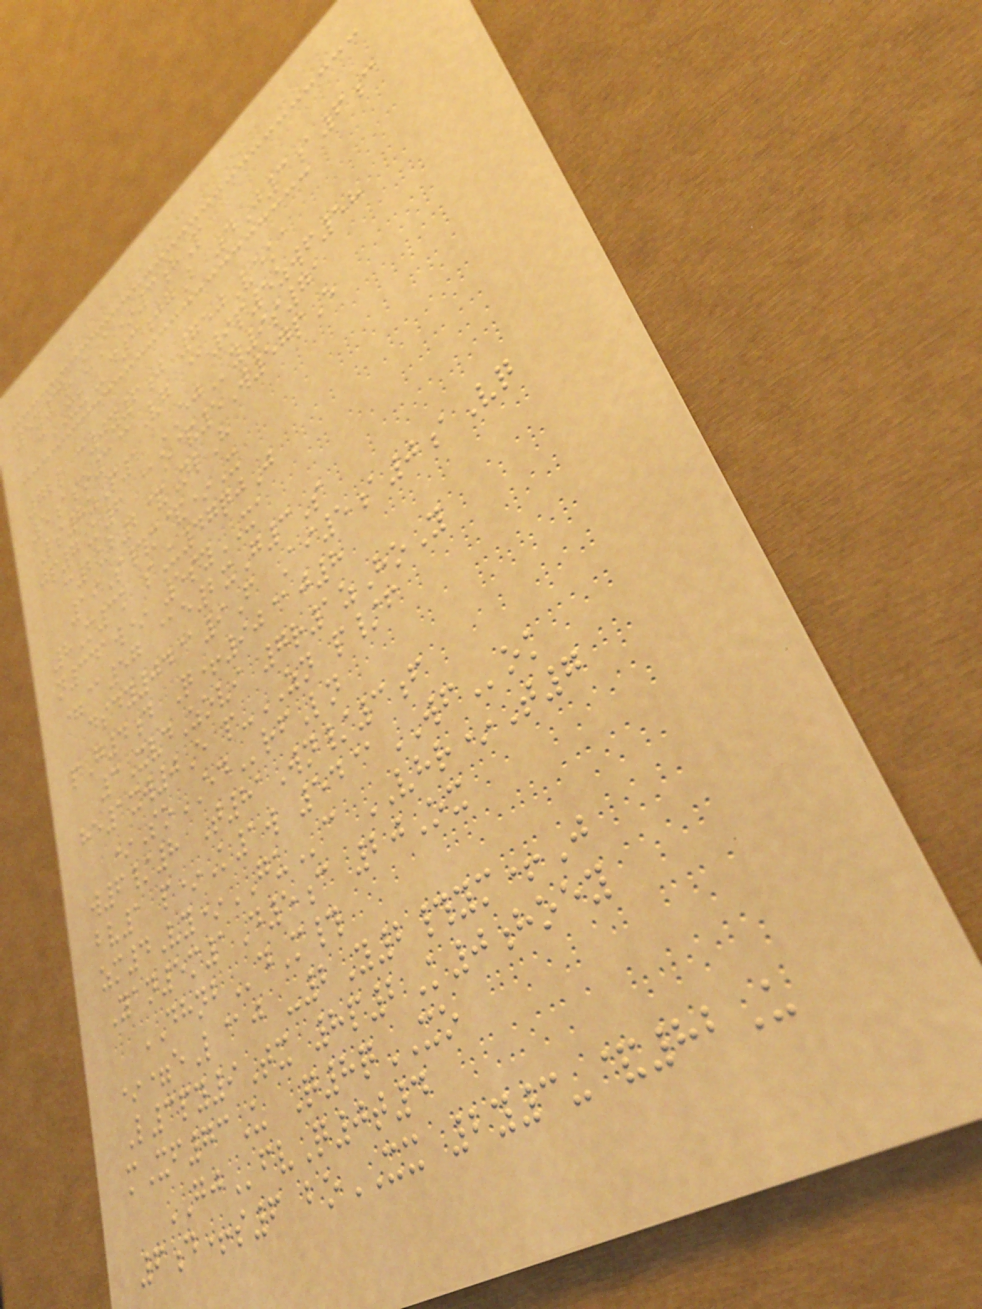5y3r uA*3hP
cXUd3jgB 4J3a6c
72l c0y6j 750Veka
5aso3@Vg @9p5zwf58
Ls8zP1 EJy9s71
jp7K6 @o&5W57pE
c2ub2&NlH
19S#m&*X
8M3k sU47qjJ
n341w* 5syXA
=@57 @e2xG3S
dsdy04@9F Ai5a0aVq
pG4d Q+90@j8
3XvdZovi 7r1zHoY
he1xw0E p-ZN p/f
*SoEDrfLn
w6/8 T81Wn/3f
bv1 p*K1w 54@WFok
zm4Vy*GUc VHR*T7
Yan5m1D5c 20Ox
DHNBdM#
*=eL@j -2Y2#ym+J
L3py9Tx 8p2K0hoey
mXf73U Q8qXO
GJfvQ0t4
6d+s6 boXX 2y3-&82U
